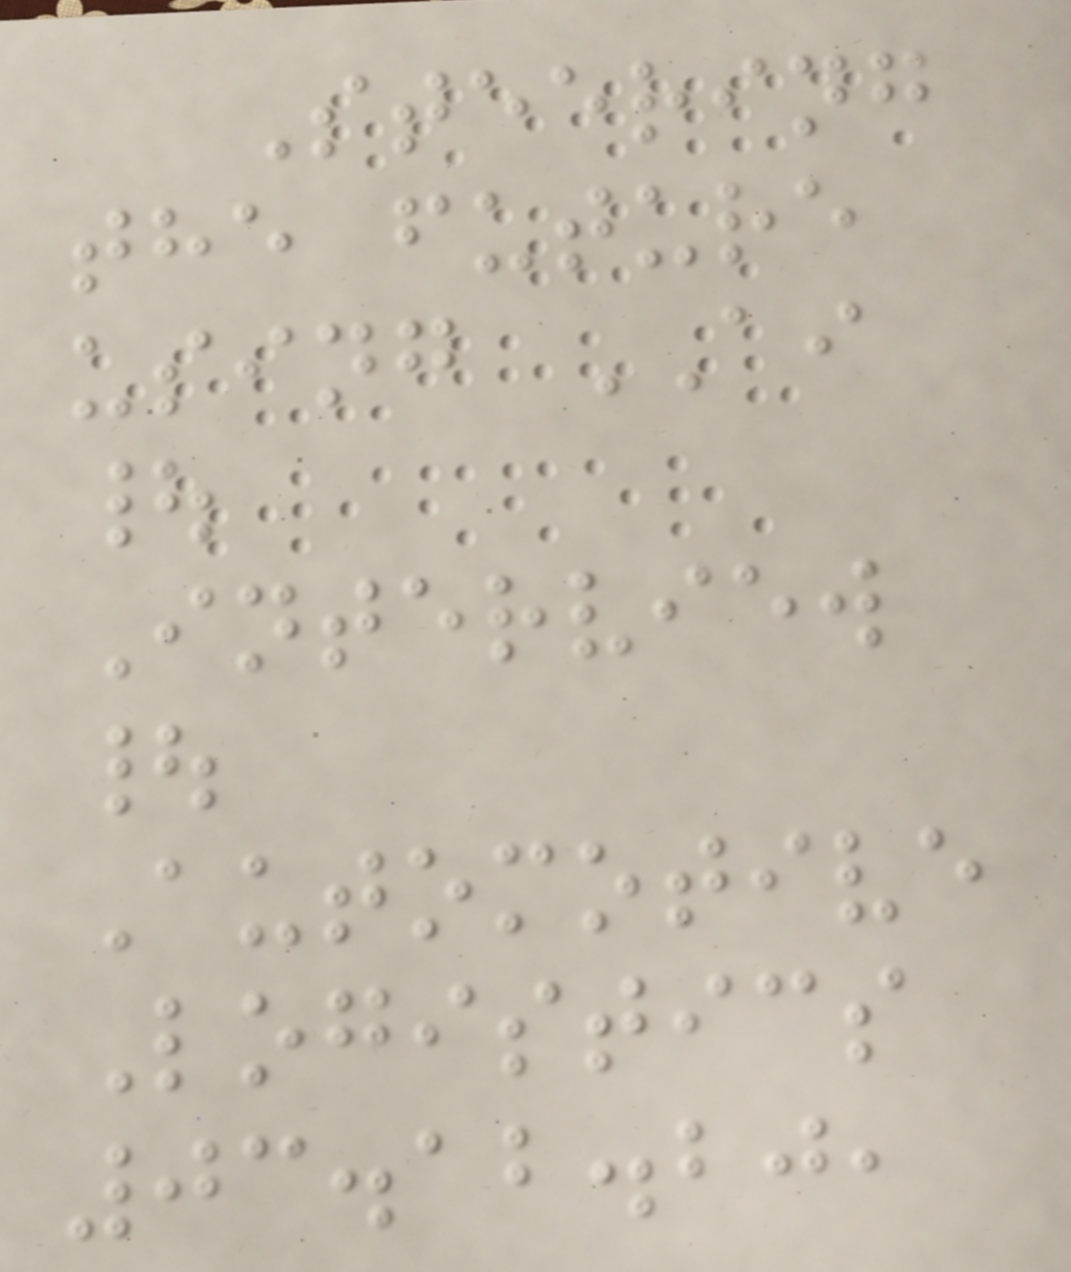Steering
the future
using AI
|
Interview
|
Automotive
Logistics
03.12.20,
